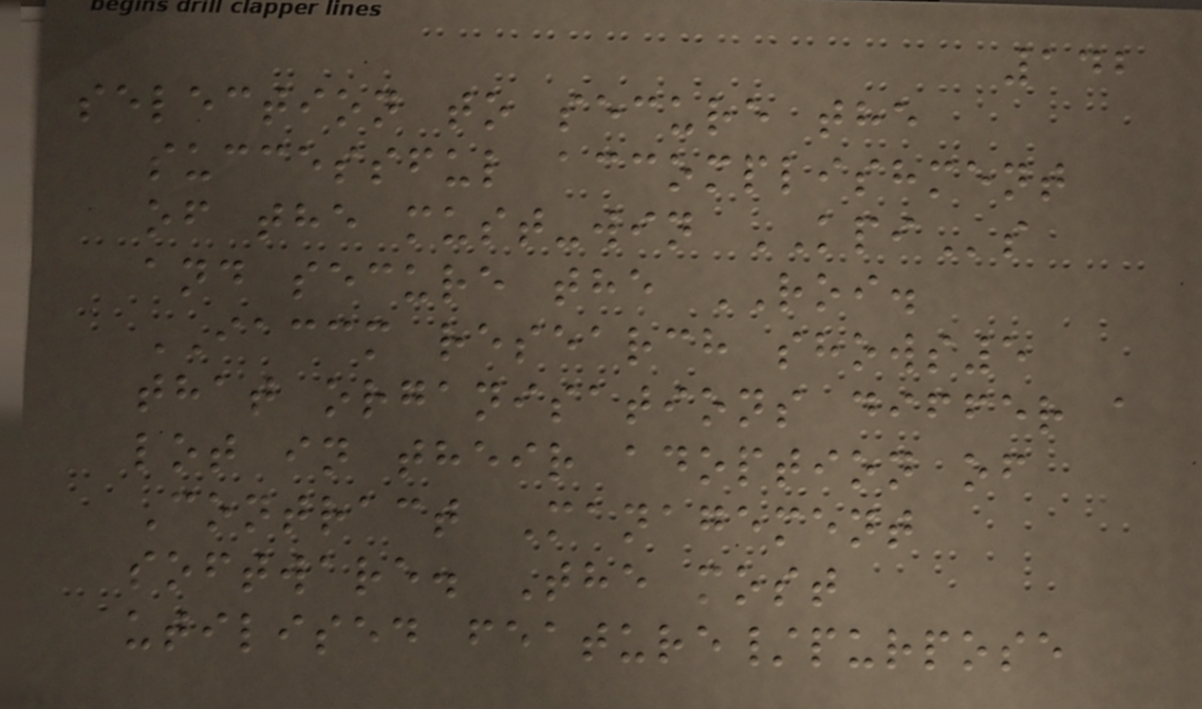142
selection to secure the
successful accomplishment
of the must-win KPIs
and secure the ROI.
IACCM research shows5
that organisations differ a
lot in their adoption of
Contract Management
software. The most
utilised feature/purpose
